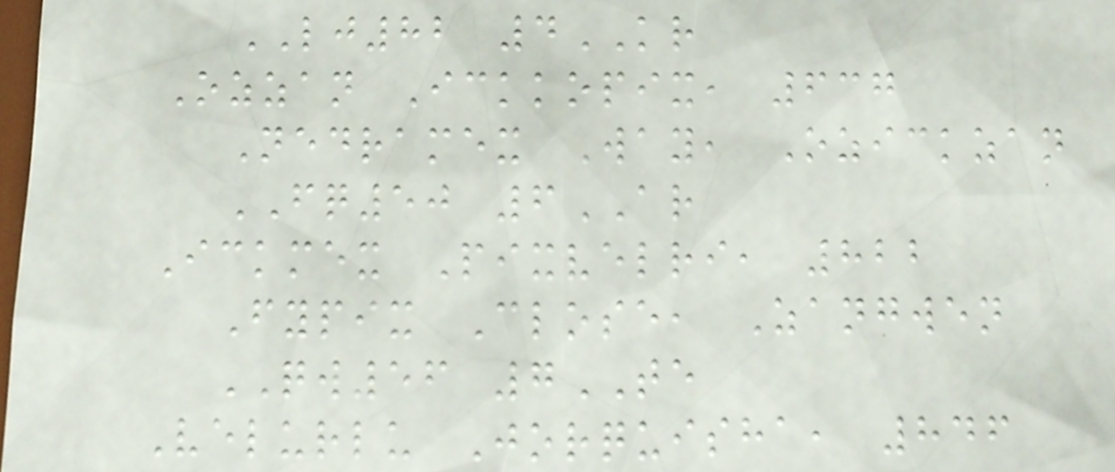LJ82 4KR
Ozzan Ickkopix, 637
Nedramex Way, Ozickzan
FQ50 6AR
Ickmex Pixvelri, 822
Fypix Close, Zangwen
QW56 7TE
Velurlu Jorquisha, 846
